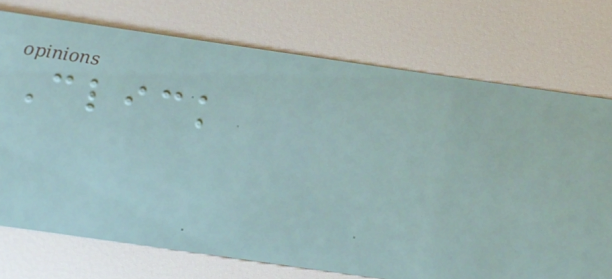Click
